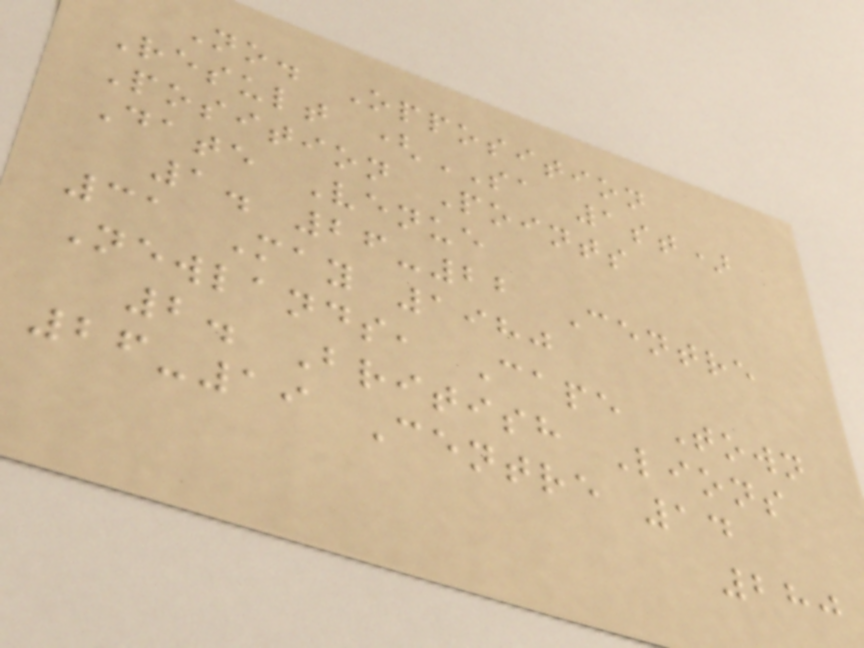No. Opposition
Result (SA 1st)
Position Points
Date Venue
1. 26-22 Centre
31 May 1980
Newlands, Cape Town
2. British Lions
26-19 Centre 14
280
